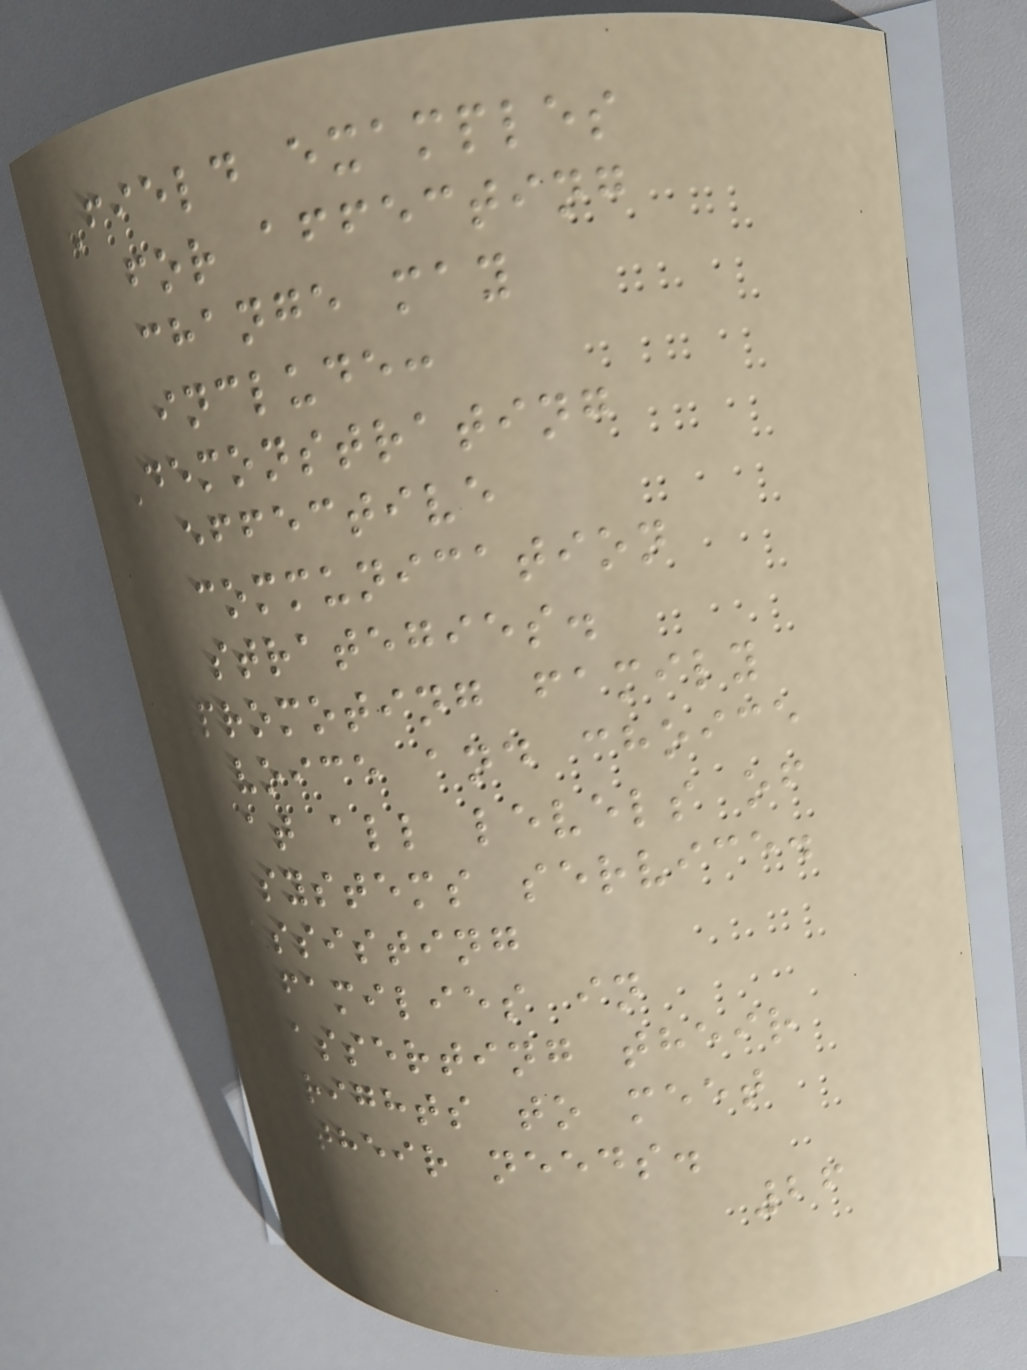Field examples
for affecting
change may
include:
Demonstrating
effective
communication
strategies.
Promoting family
voice and choice
at all levels of
systems service.
Assisting
families in
asserting their
rights to meet
their needs.
26
